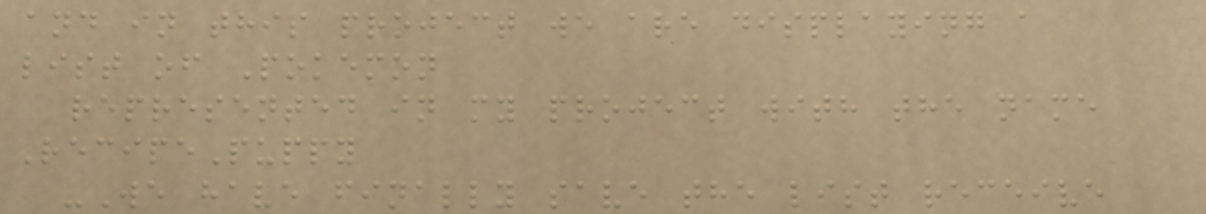and in this project we are displaying a
list of Pokemon
represented in my project with the name
RecipePuppy
-We have finally save the list receive
